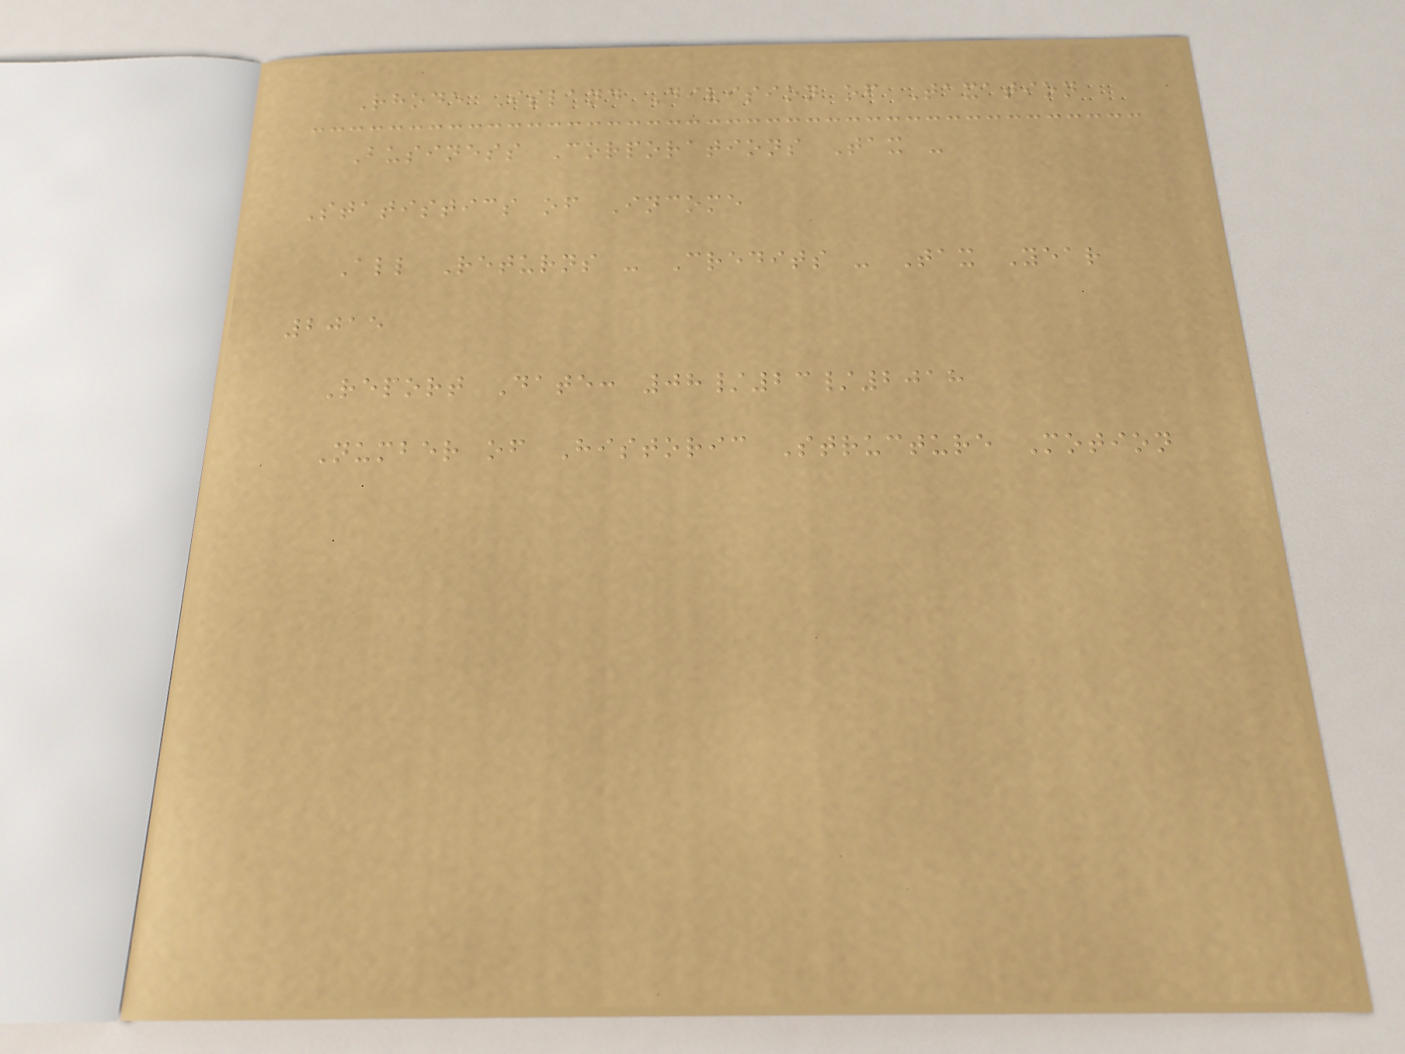Rhode Island Division of Taxation
Business Corporations Tax -
Statistics of Income
All Returns - Credits - Tax Year
2015
Report Date: 08/23/2018
Number of Historic Structure Motion
